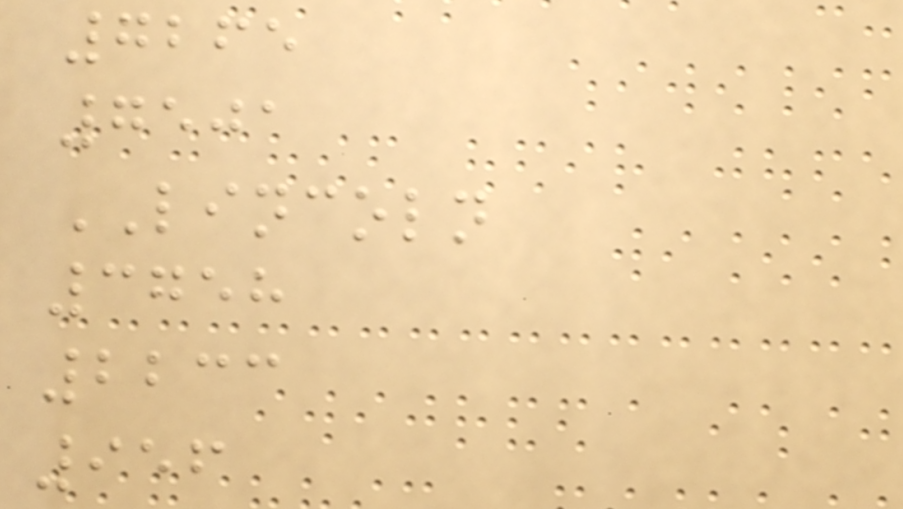7265
7501
LINCOLN
3758
2233
956
